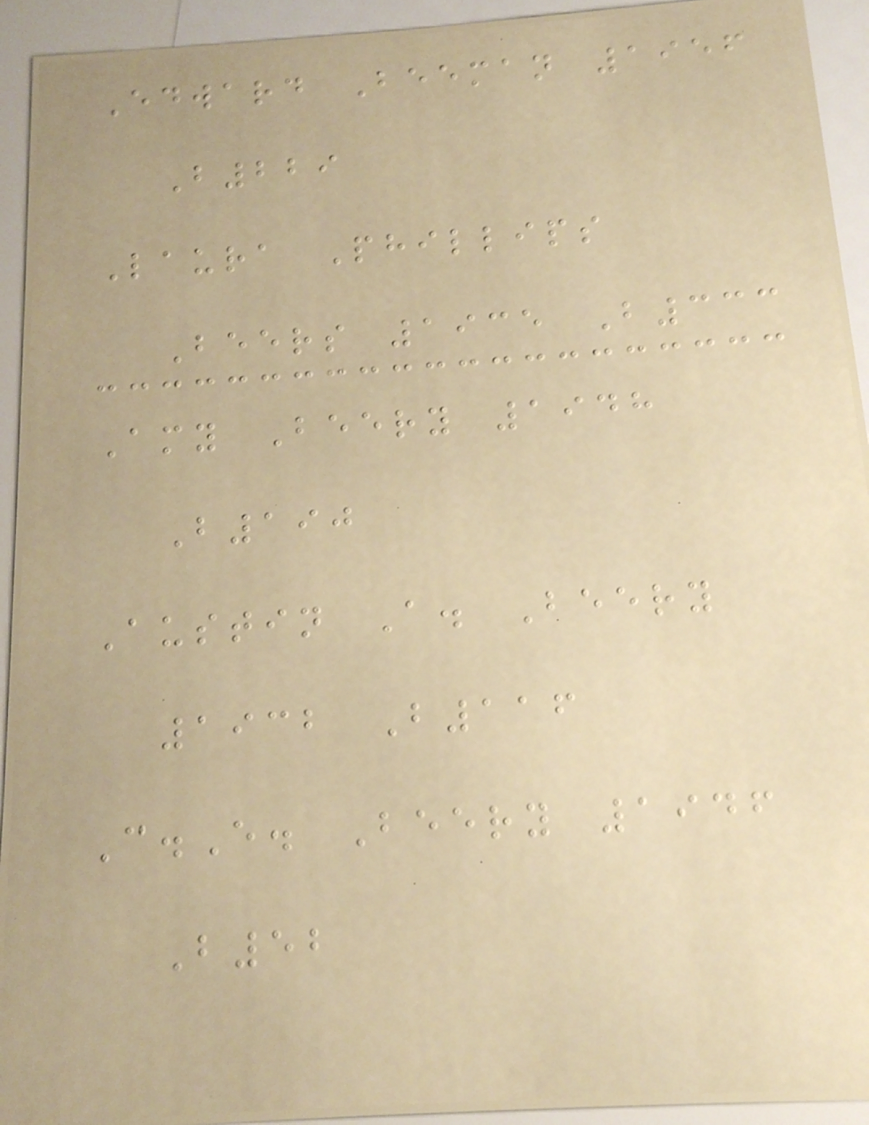Edward Beeman 1956
B229
Laura Phillips
Beers 1935 B333
Amy Beery 1948
B190
Austin A. Beery
1932 B116
C.E. Beery 1946
B52
